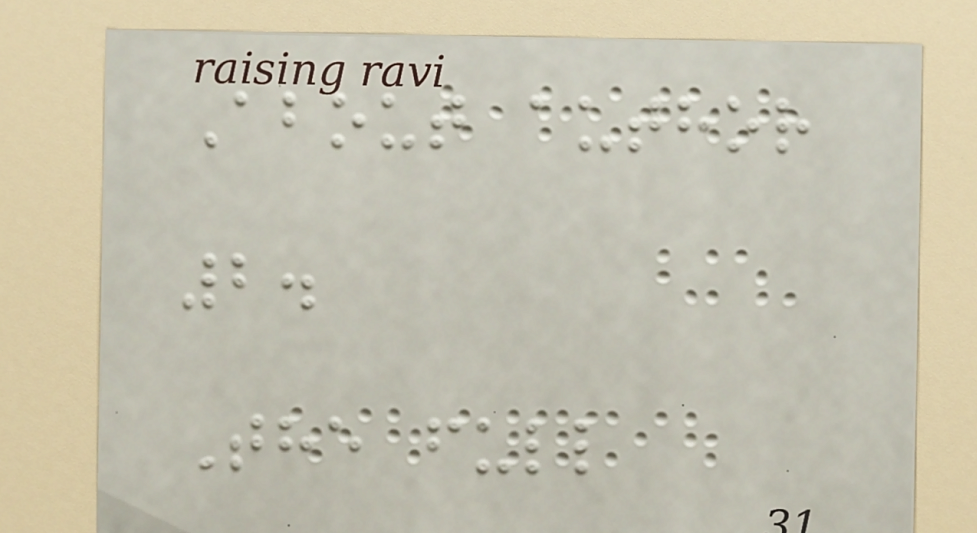About author
2.
The full
